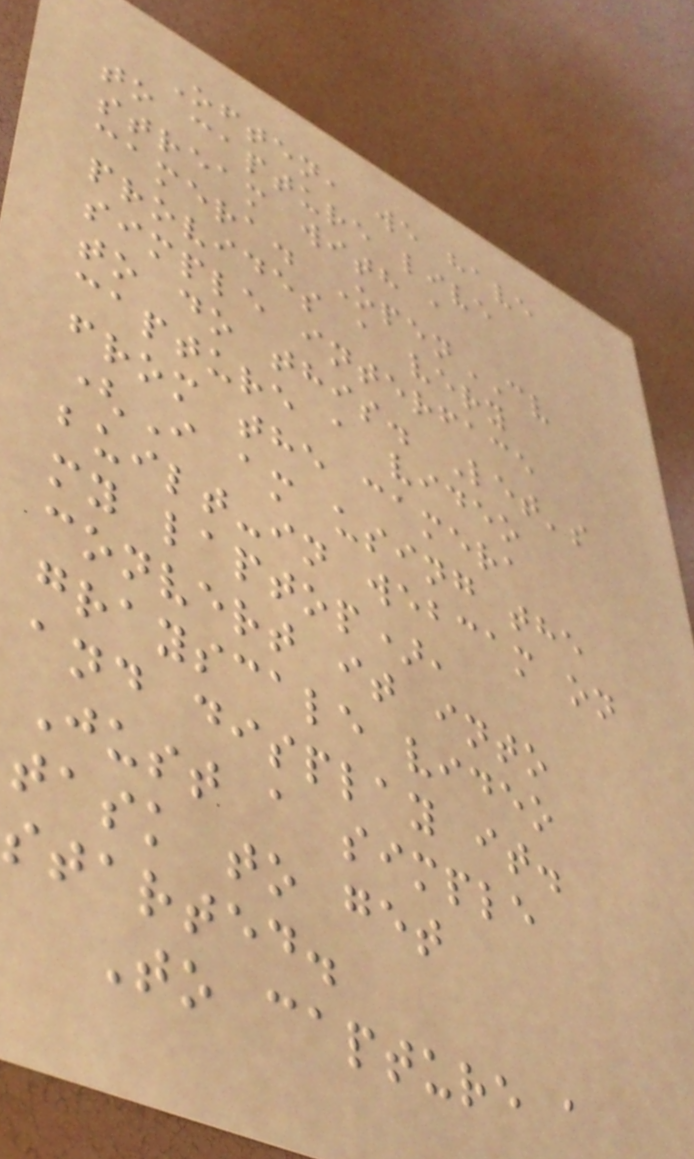Often, we have
to capture live
stream with a
camera. OpenCV
provides a very
simple interface
to do this. Let's
capture a video
from the camera
(I am using the
built-in webcam on
my laptop),
convert it into
grayscale video
and display it.
Just a simple
task to get
started.
To capture a
